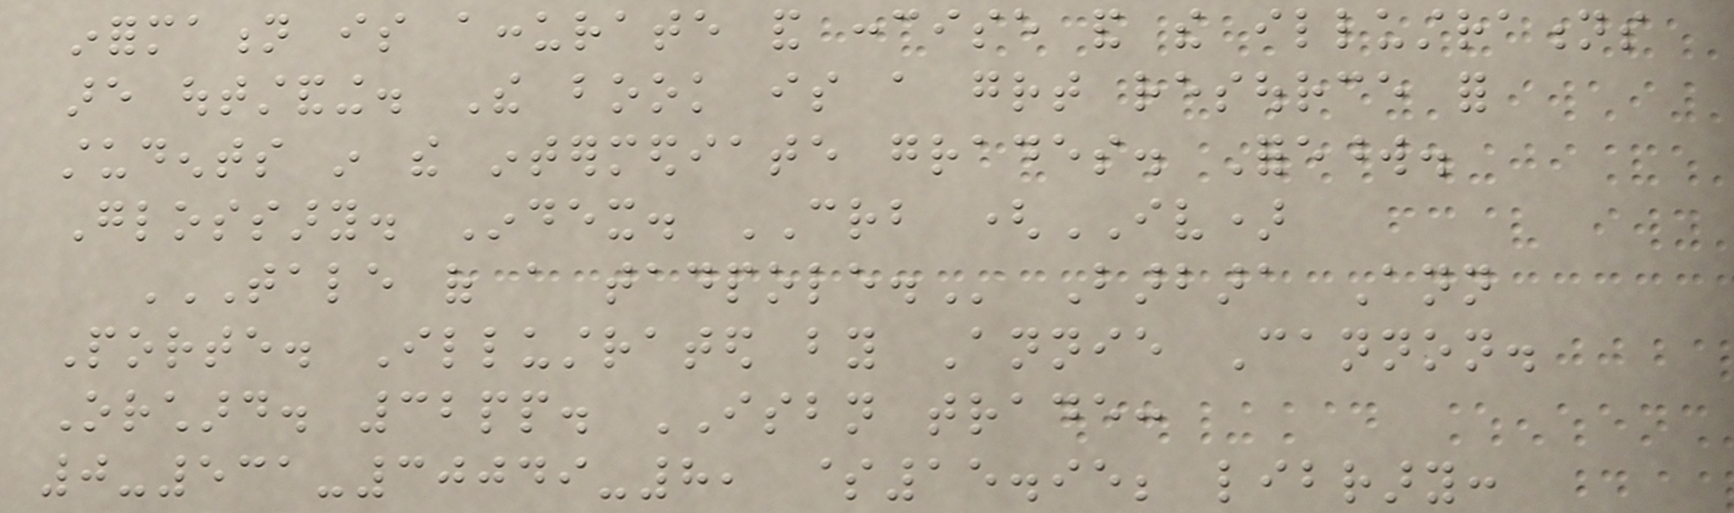information is accurate and concise and the illustrations
are outstanding. The book is a great resource for
students in the intermediate grades. Foreword.
Glossary. Index. CRB (IV)
TALE OF A TADPOLE. Barbara Ann
Porte. Illustrated by Annie Cannon.
Orchard. 32pp. ISBN trade:
0-531-30049-8, $15.95; library:
